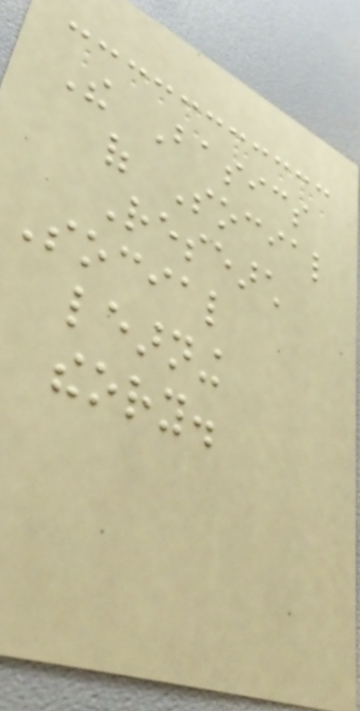The Basics
of Social
Research
Social
learning
theory.
